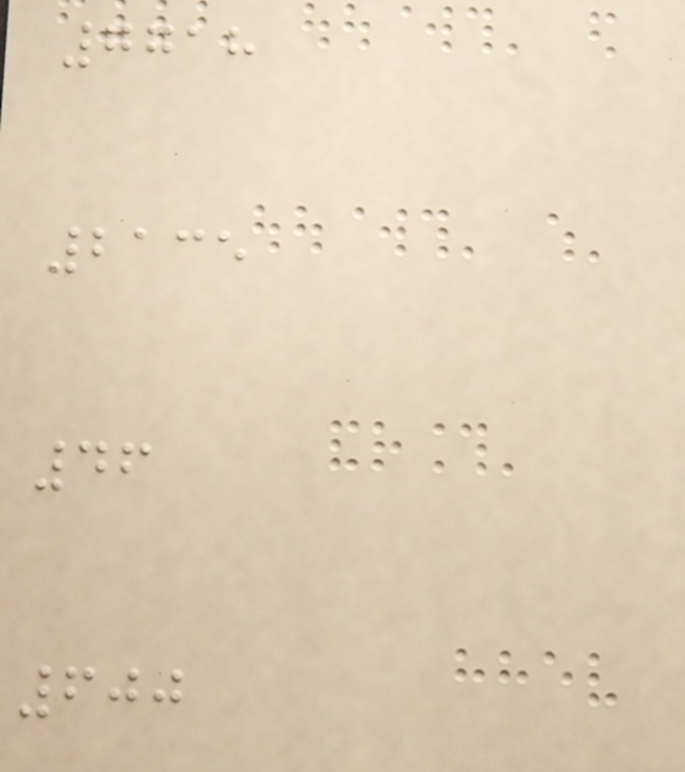7718
2135
46
600
